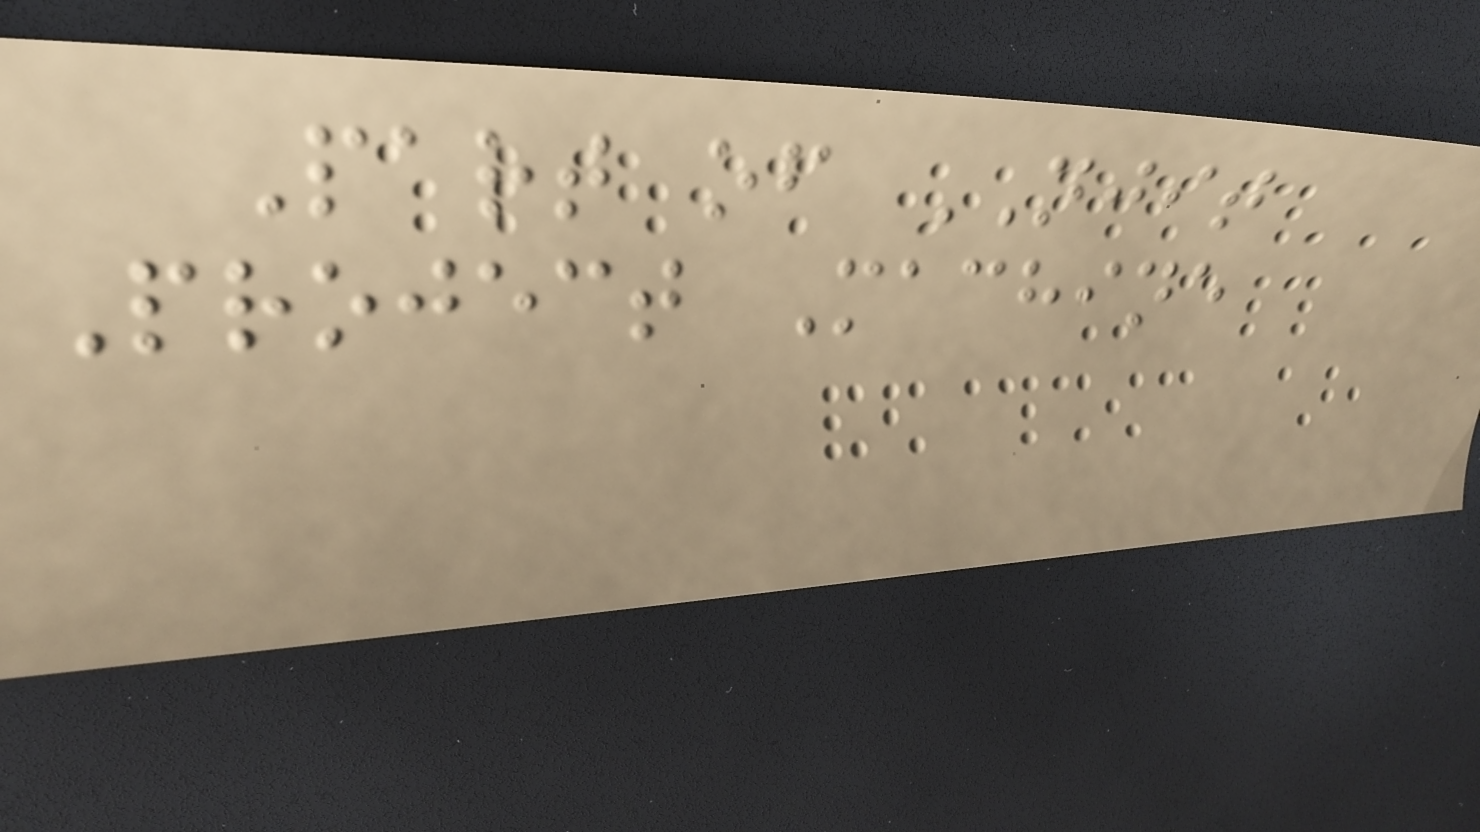Part of NJIT
Project Machine
